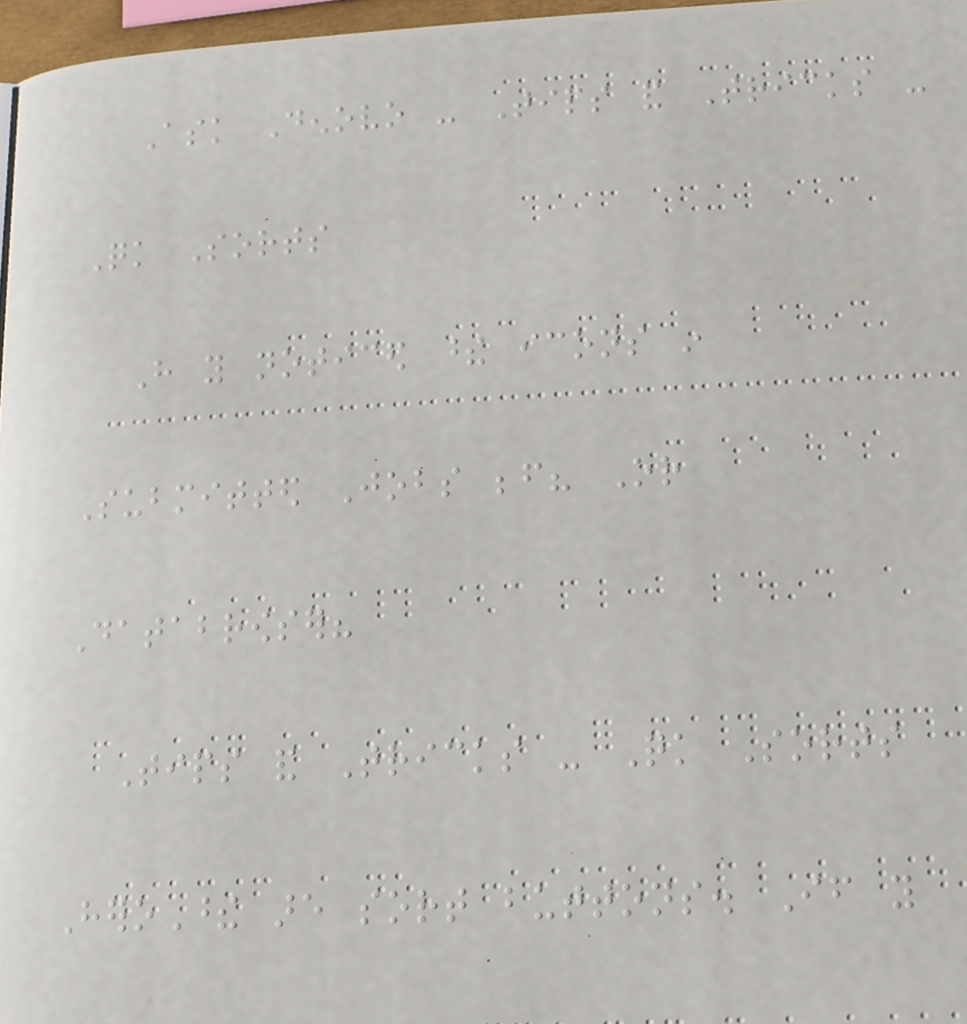Ask Denovo - Tips and Tricks -
Quick Sorts
Have you noticed these icons in
Submitted Jobs before? Or
Databrowser?
Tips and Tricks - Quick Sorts
HeroThese are sort buttons. If you
